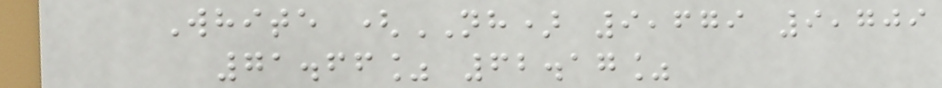White (NH) 9,679 9,709
71.66% 62.17%
